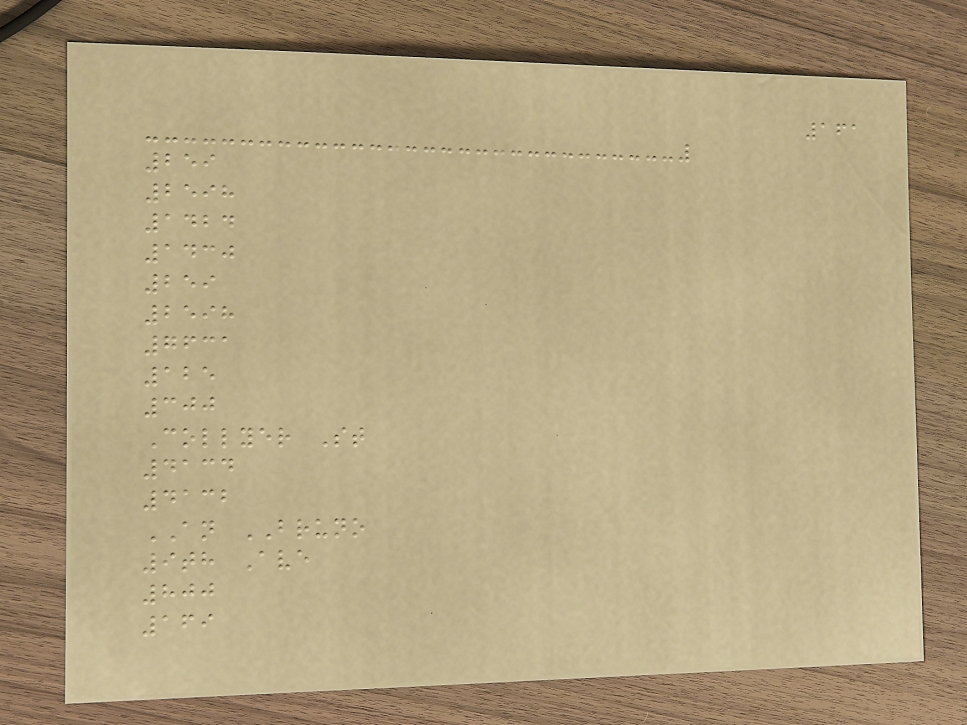161
259
2598
1424
1430
259
2598
7631
125
300
Collyer St
4134
4132
AN BRUNO
9th Ave
800
169
